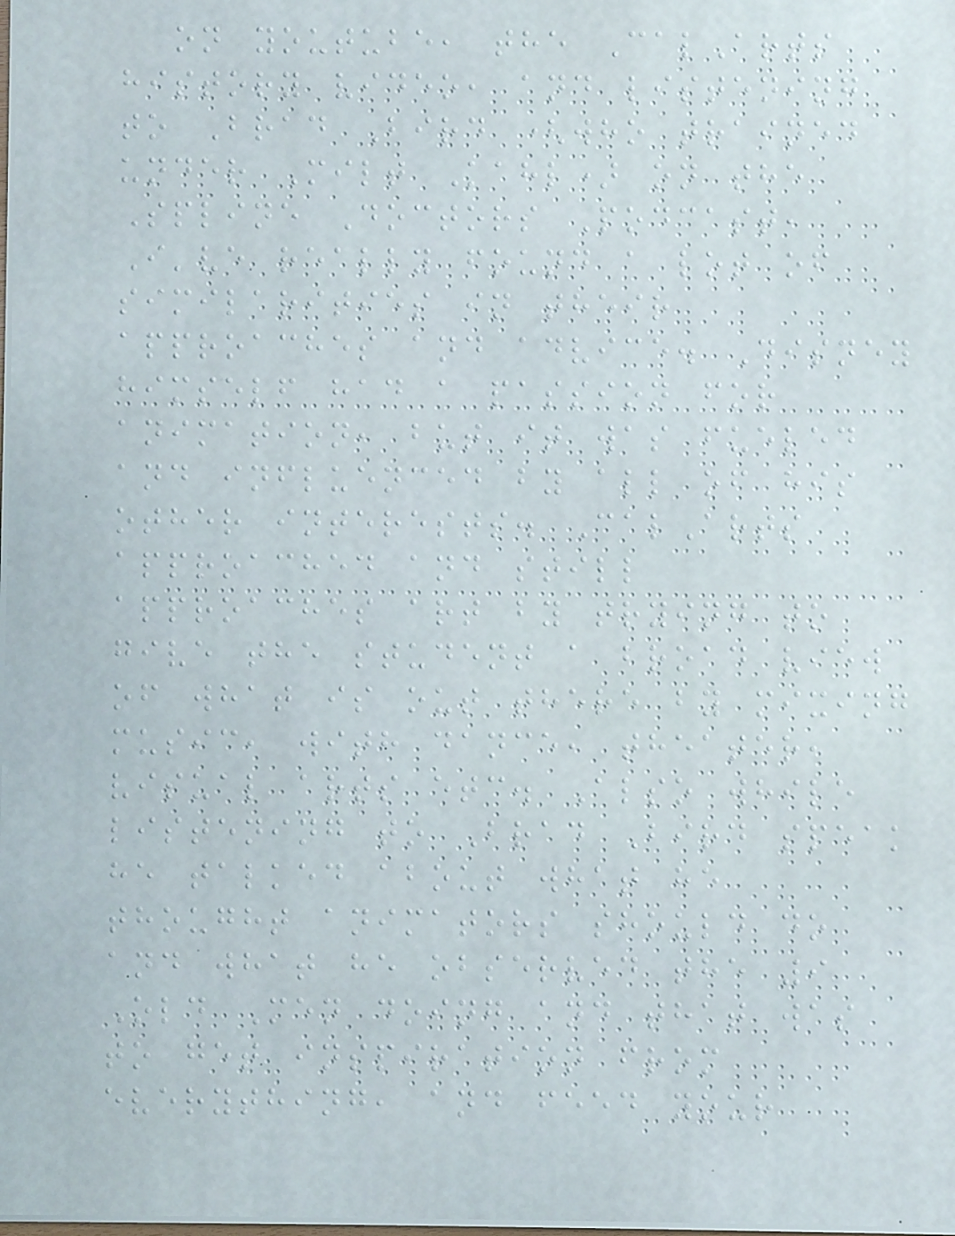on youtube, the CalArts
history video, and listening
to Brad Bird (who trained
under Milt Kahl) on the
Spline Doctors Podcast,
I've really found a lot of
similarities in their
approaches and advice. Disney
himself had a passion for
animation, but it was fueled
and influenced by all of his
other interests. CalArts
approached and still
approaches art by trying to
give the student a broad view
of what is out there by mixing
music, with dance, theater,
visual arts etc. Also while
listening to Brad Bird speak
he talked about what he
thought animators should do
and what he observed the 9
Old Men doing and that was
to get inspiration from
everything, and feed your
